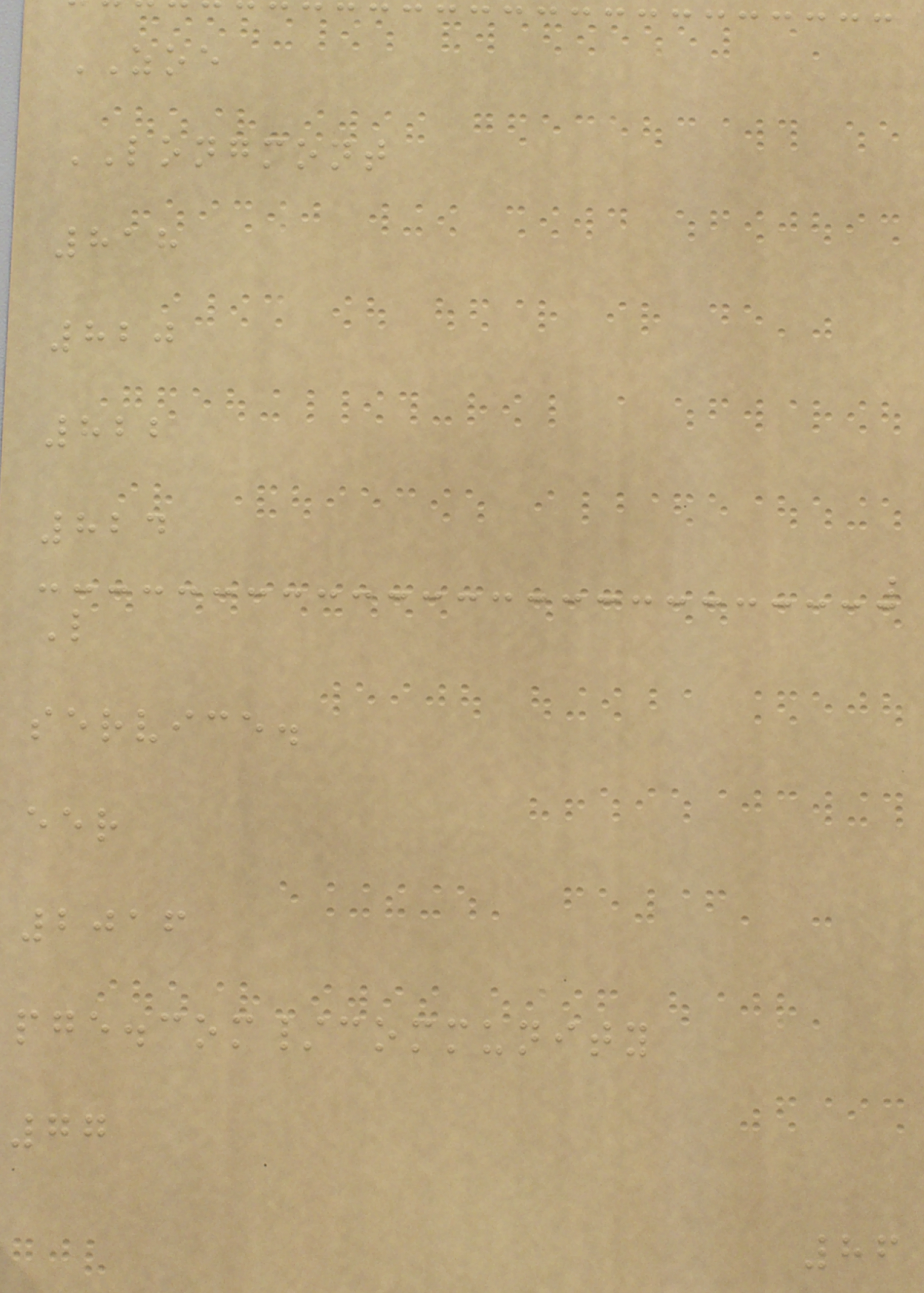ZOE
LONGMONT
818
820
822
824
L
service.
eer
2016
pge.com/community
77
86
